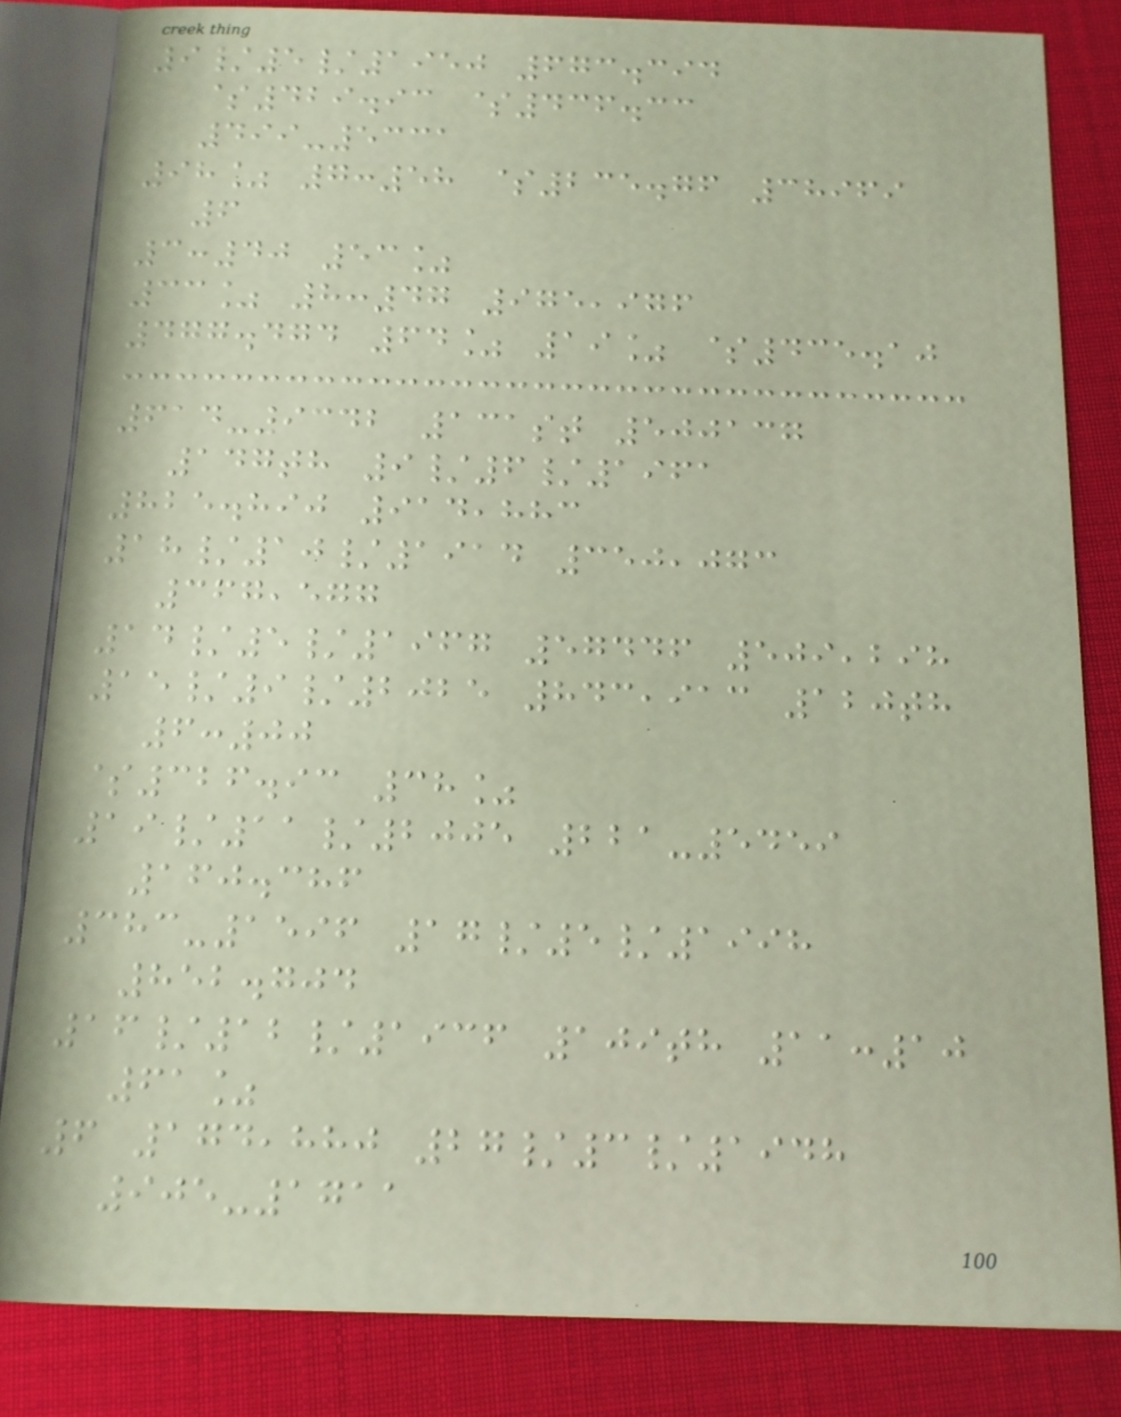9/5/1950 673.394
$429.93 $436.33
499-5331
98% 7:58 $235.76 38969
6
3:40 53%
33% 8:47 975,976
477.474 64% 19% $435.10
614-9342 131st 500137
147th 9/6/1961
825.890 914,883
18/10/1914 350,073
367,577
14/5/1967 57446 509,298
15/9/2025 843,913 120th
6:00
$326.93 38%
19/11/2005 221-5459
160.386
383-1596 17/5/1998
852.704
16/12/1936 109th 11:10
61%
6 174,880 27/3/1948
905-1711
